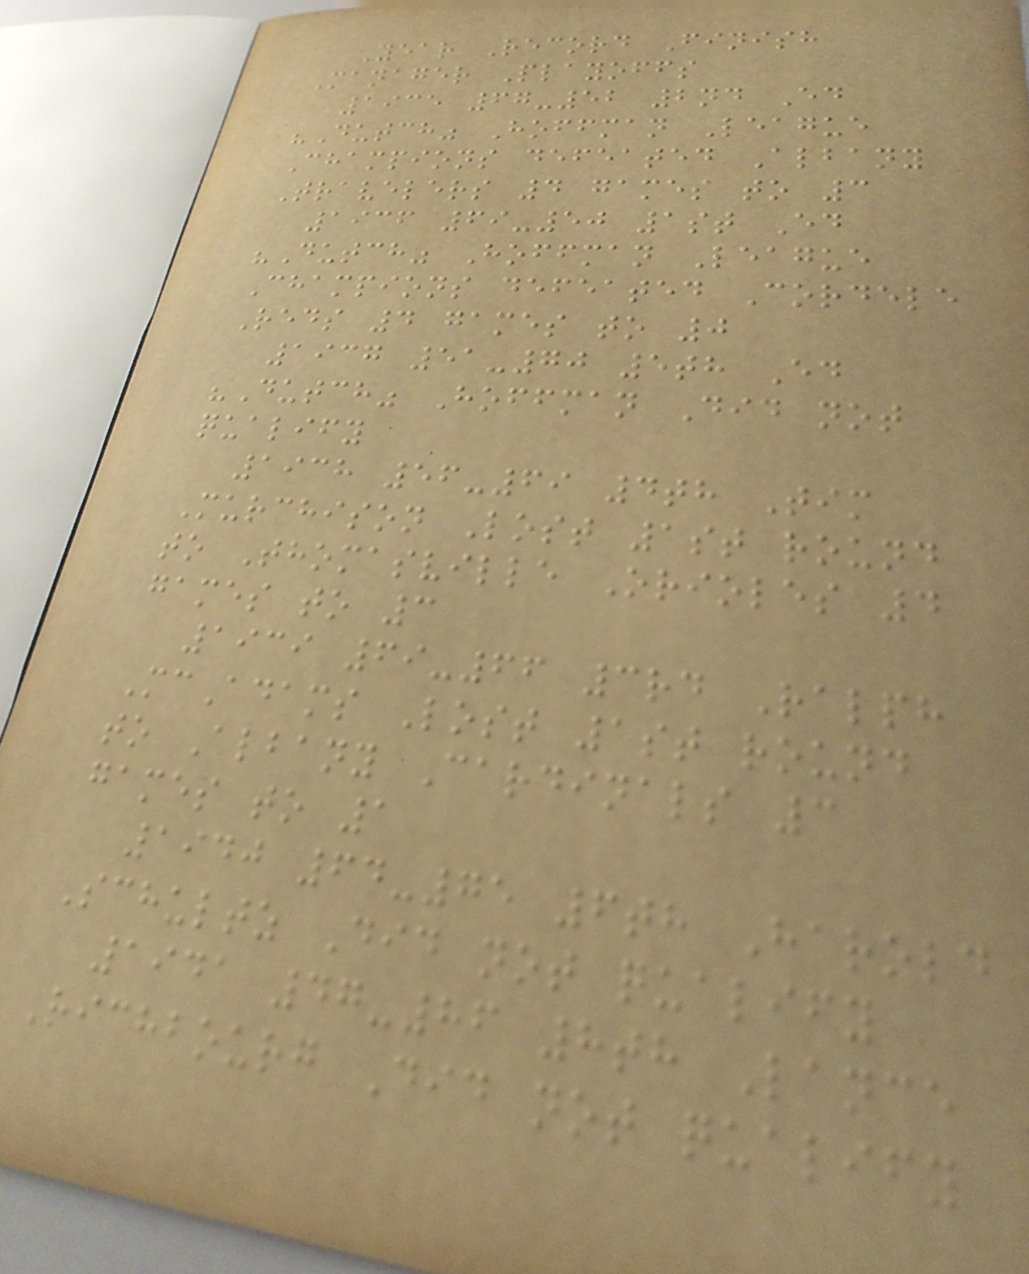Year Record Finish
Manager Playoffs
1935 67-52 2nd Ed
"Dutch" Hoffman League
Champions defeated Albany
Travelers 4 games to 3
1936 69-50 1st Ed
"Dutch" Hoffman League
Champions defeated Cordele
Reds 4 games to 0
1937 51-70 5th Ed
"Dutch" Hoffman Did not
qualify
1938 56-69 4th Tim
Murchison Lost 1st round
to Thomasville Orioles 4
games to 3
1939 69-66 3rd Ralph
McAdams Lost 1st round
to Albany Cardinals 3
games to 1
1940 64-75 6th Harold
Schultz Did not qualify
1941 47-86 8th Lance
Richbourg Did not qualify
